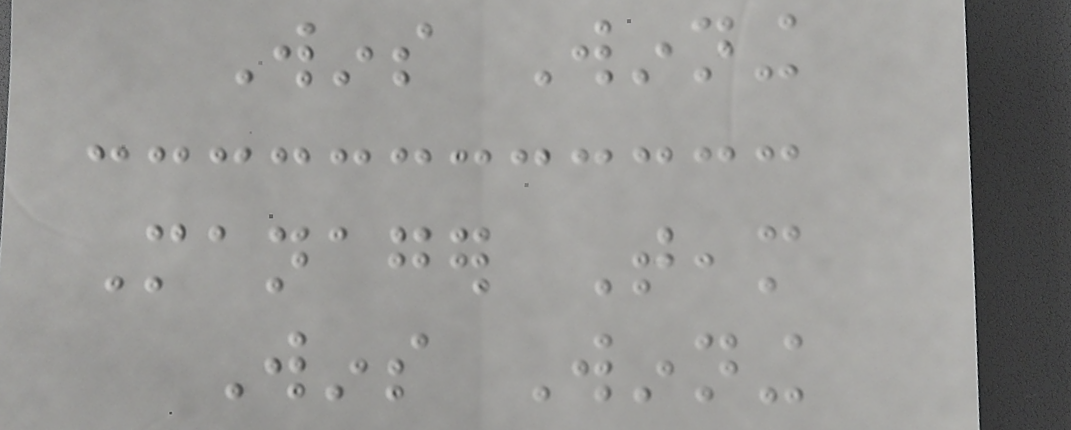Wins Winning
Manager Team
Wins Winning
